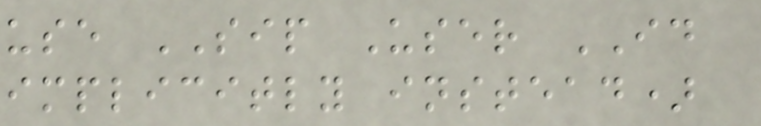use SIP User ID
implicitly instead)
